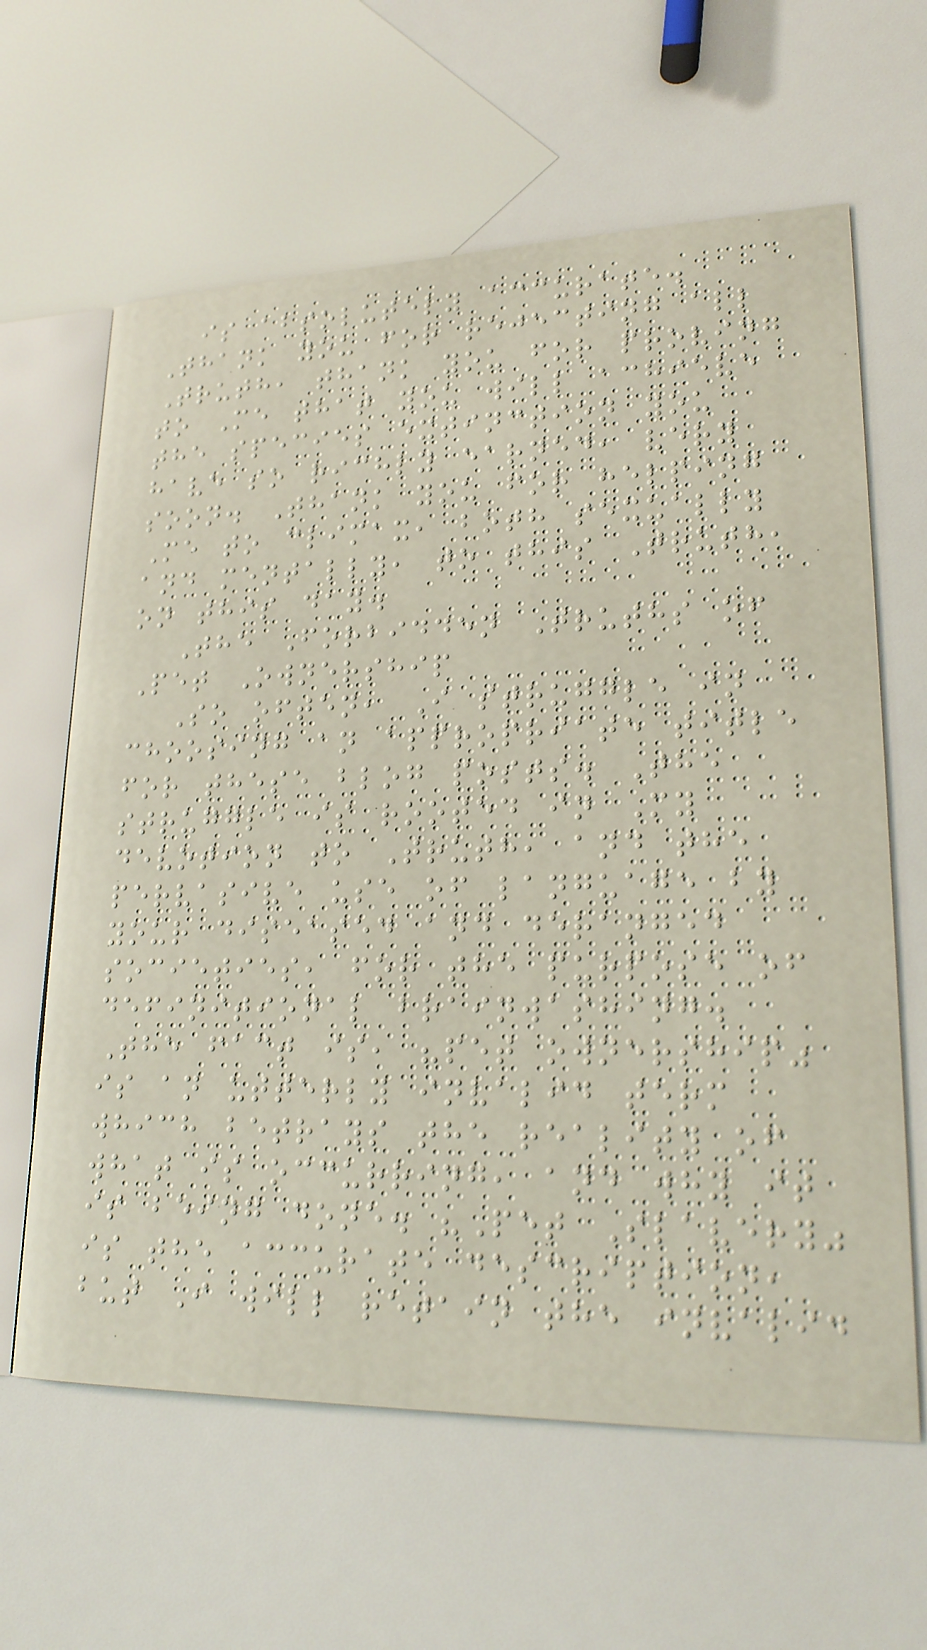is absolutely accurate.
Thank you for rejecting all
Truth, thank you for proving
to Me that you will achieve
the species extinction you
have so richly earned, very
soon. Thank you for helping
Me to climax, both sexually
and mentally, to this Truth,
on this day.
The Forbidden Truths of
Pet Ownership
So often, I struggle in
choosing an appropriate title
for these blog posts. The
struggle is rooted in My
devotion to Truth, and the
pervasive use of language by
your diseased and deranged
societies, for the purpose of
definitional brainwashing.
The fact is, "pet ownership"
is an utterly invalid term
which betrays the reality of
what is occurring, and why it
is being done. "Pet Slavery"
is the accurate description,
but I will retain the invalid
